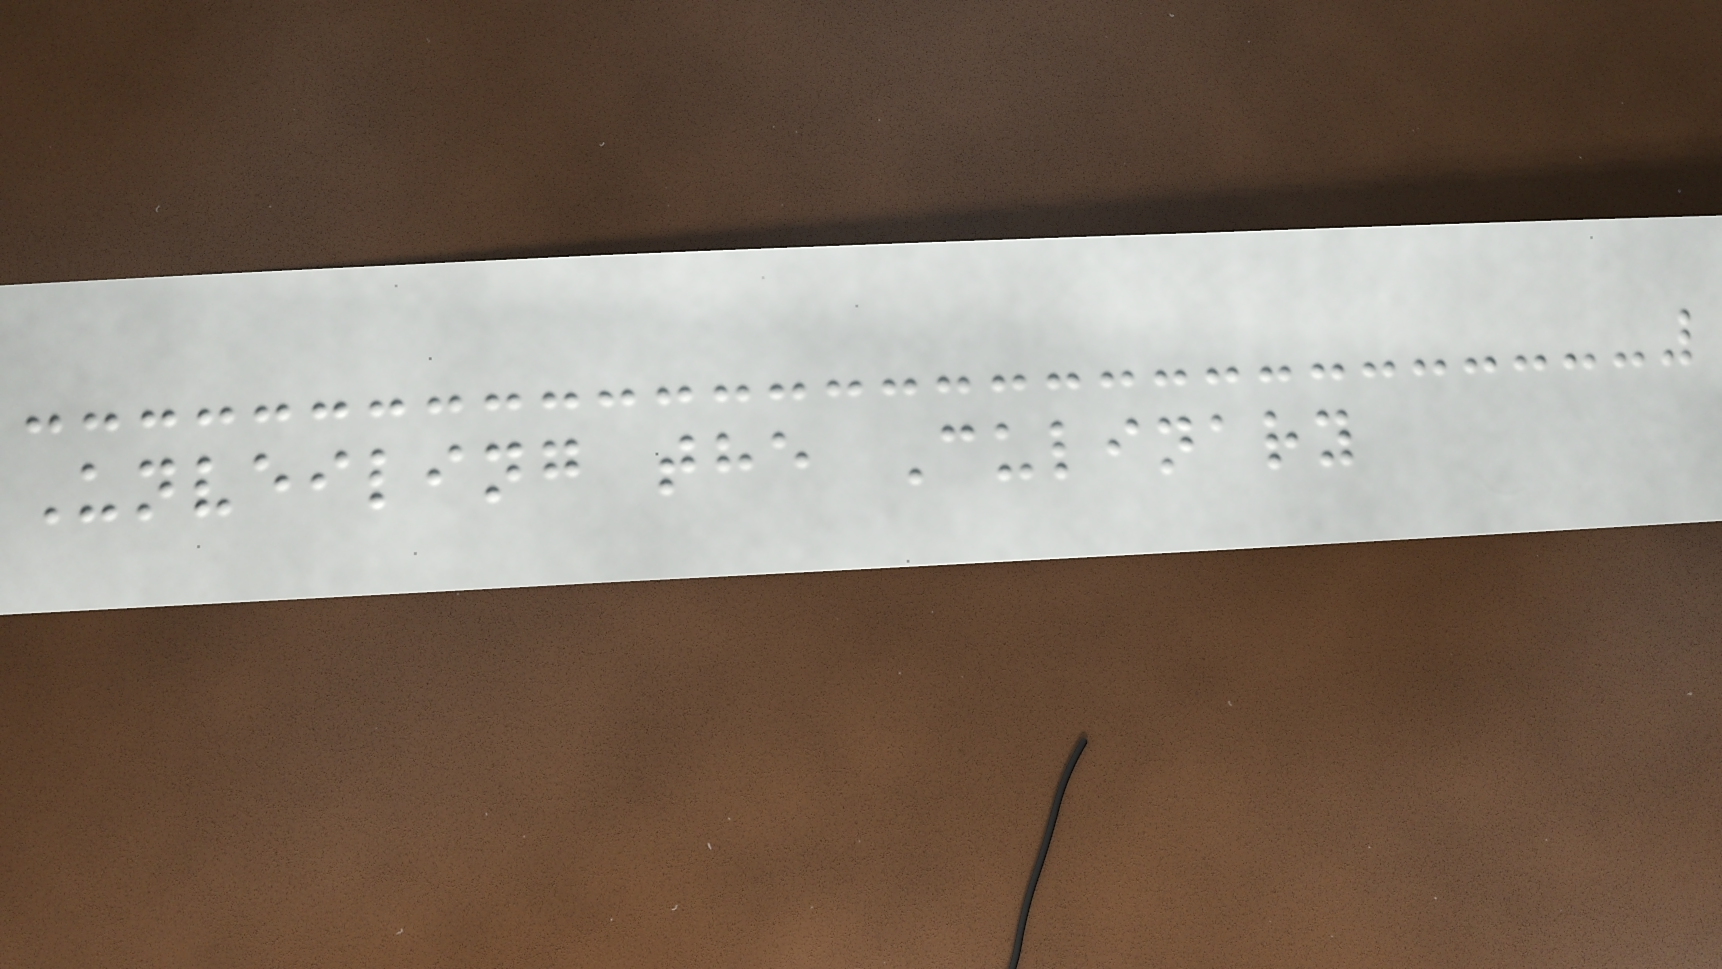Unveiling the Culinary
